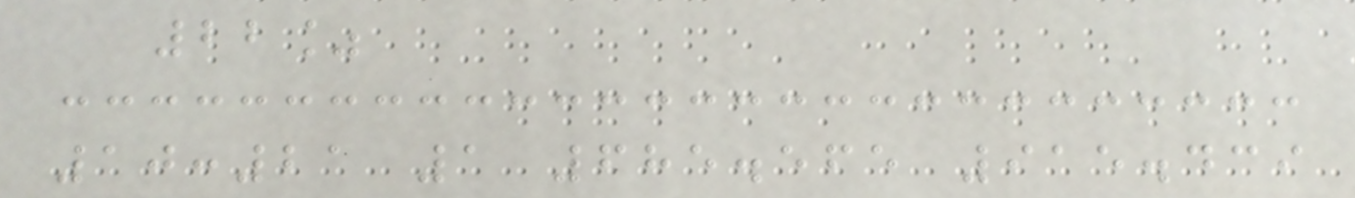22%
10:21 1 685.565 915.439
